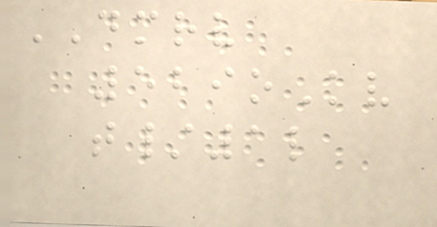DMRV
529oKv
t/1l
